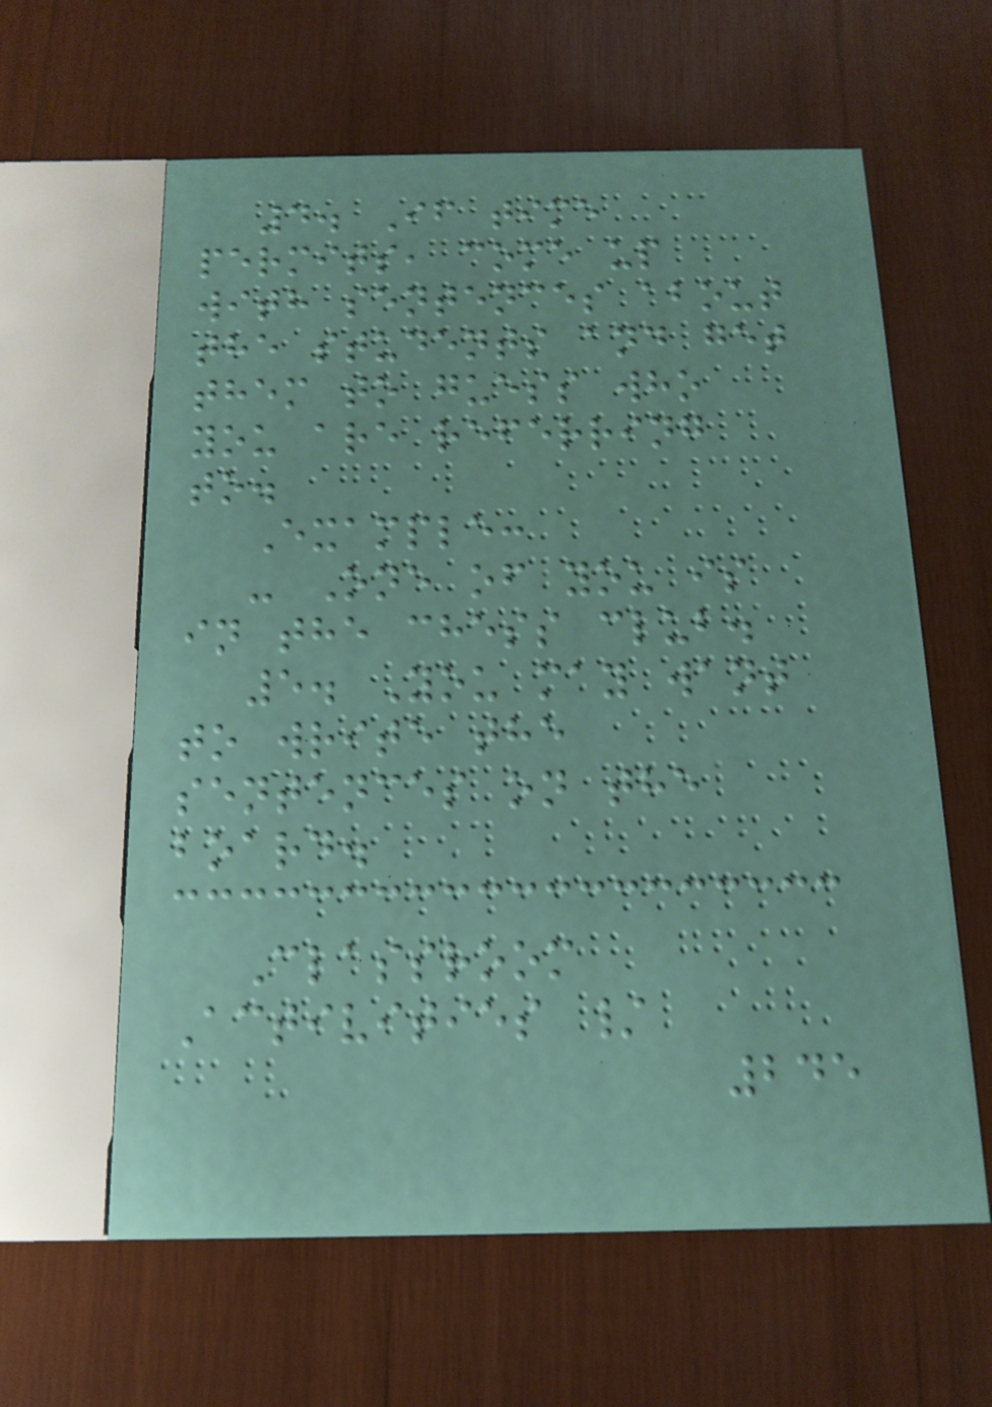4. If time
permits, come up
with sentences about
the students and get
them to guess who
you are referring
to.
Example:
- One of you is
in the chess club.
5. You may want
to write the
sentences on the
board.
Classroom
Activities /
245
